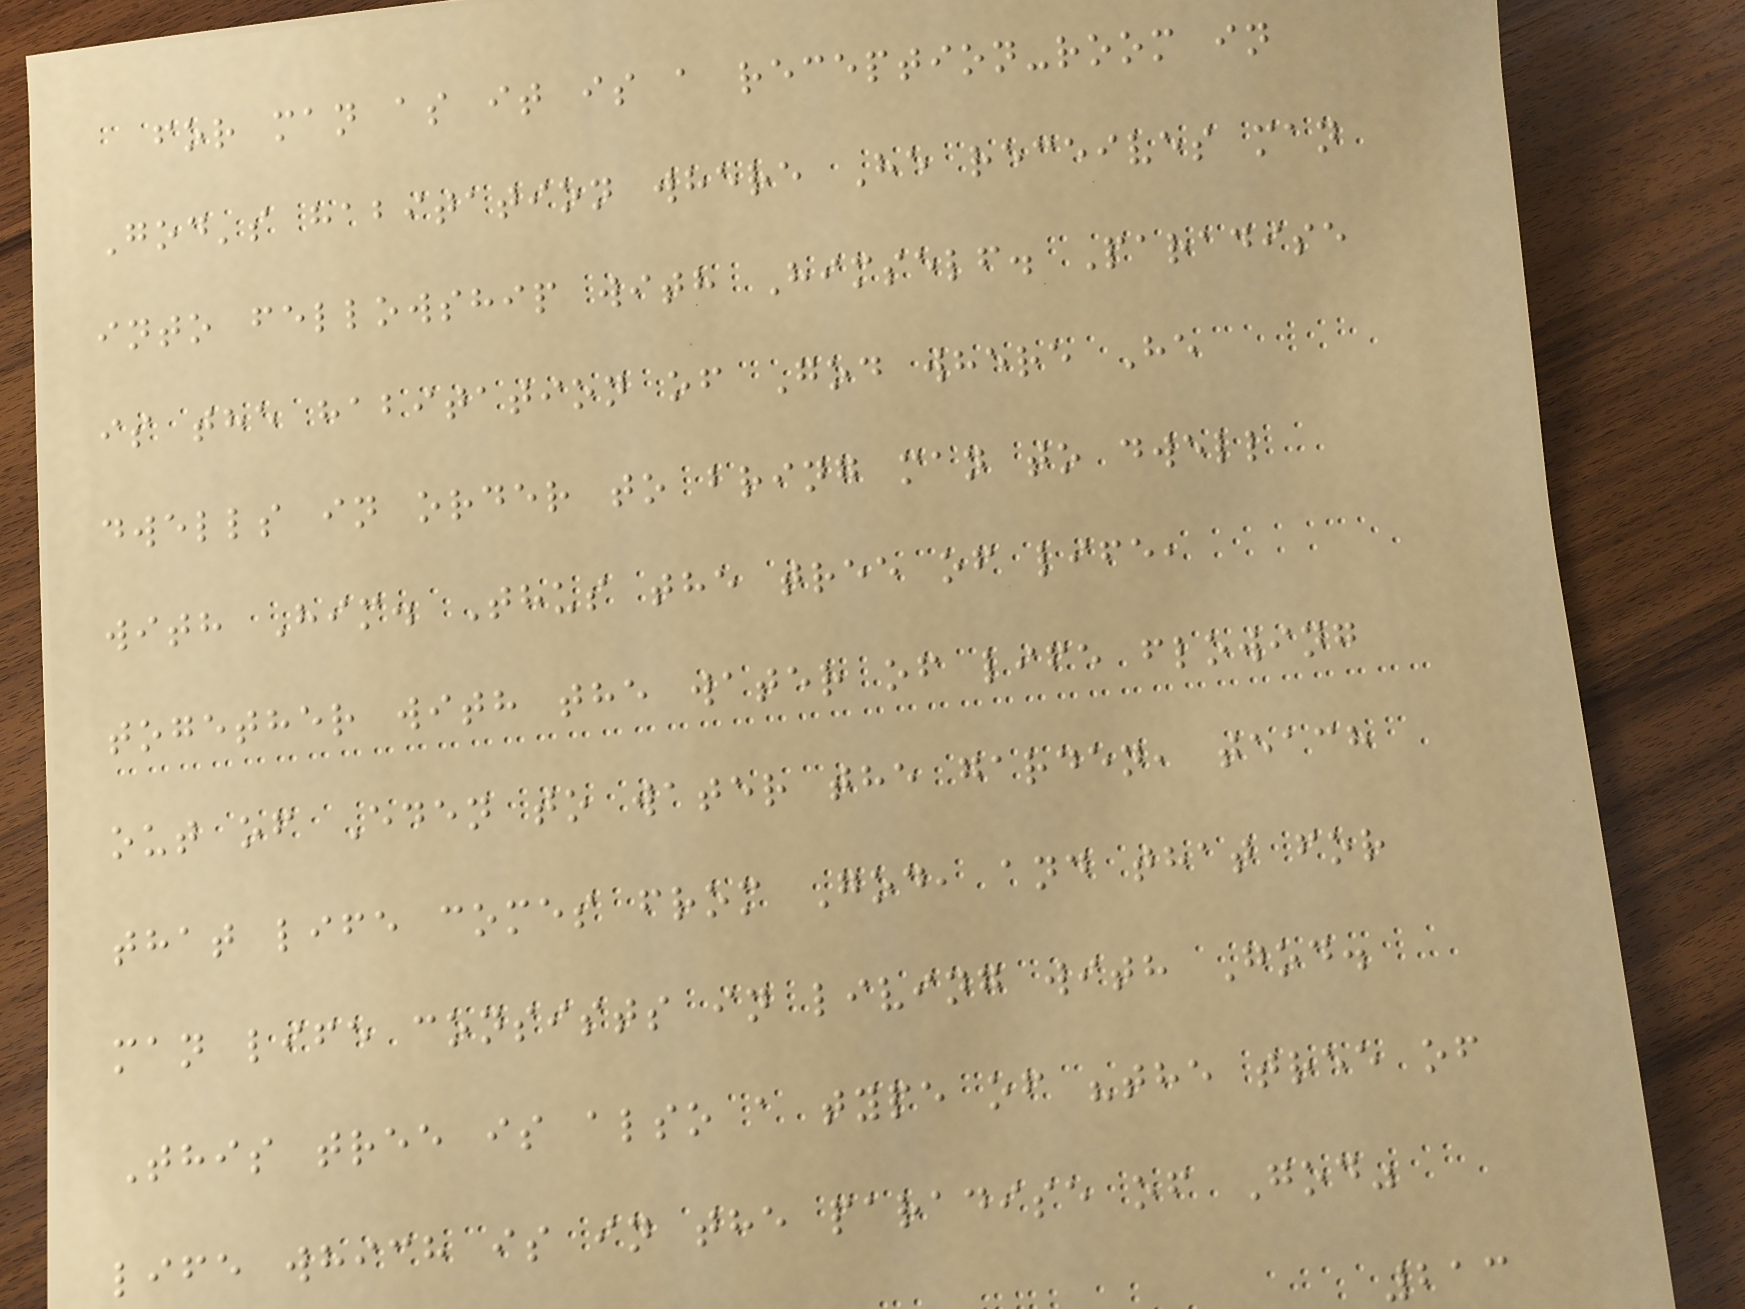for man as it is a reception-room in
God's habitation where He receives man
into fellowship with Himself. Paradise
is the habitation of God where He
dwells in order to bring man to dwell
with Him. Thus the tree of life,
together with the water of life flowing
out of Eden to water the garden, teach
that life comes from God, and that for
man life consists in living with God.
This tree is also a type of "the tree of
life which is in the paradise of God"
213
